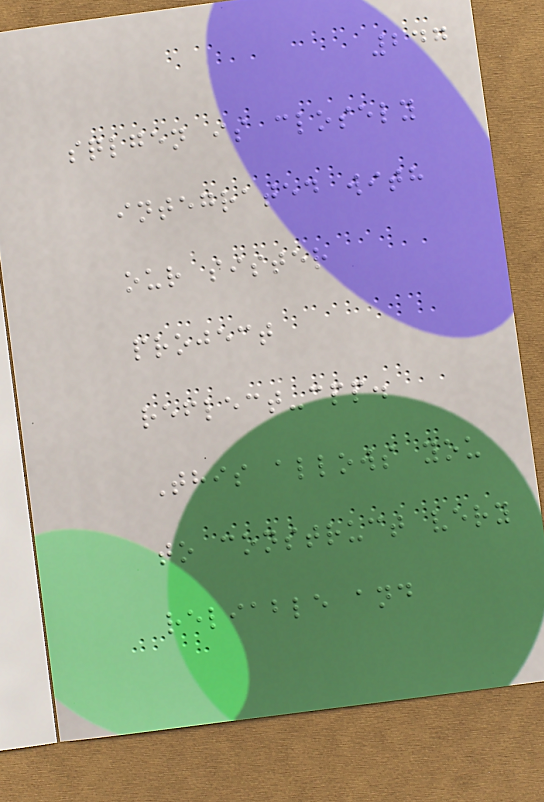247
sqlgen is closely
integrated with
our sister
project
reflect-cpp.
This allows you
to construct very
reliable and
